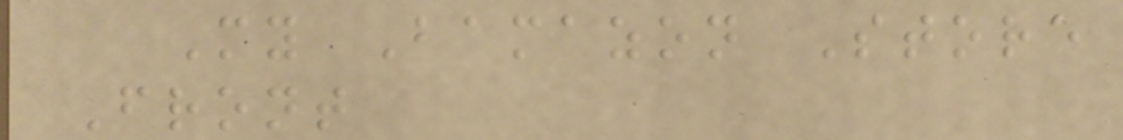My Bamazon Store
Front
